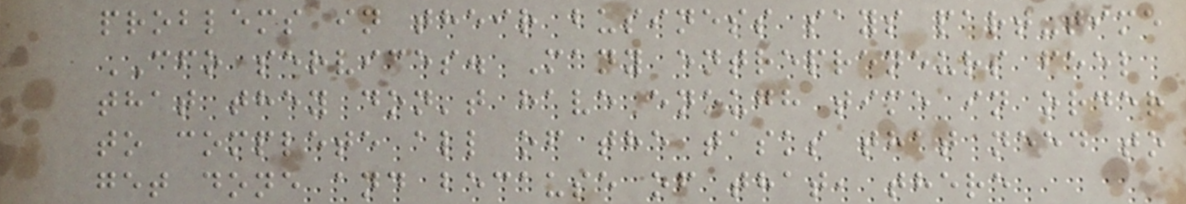problems in their business says part-time
CFO services. Many entrepreneurs feel
that they don't have enough time in order
to complete all of the tasks that need to
get done and because of that, there
